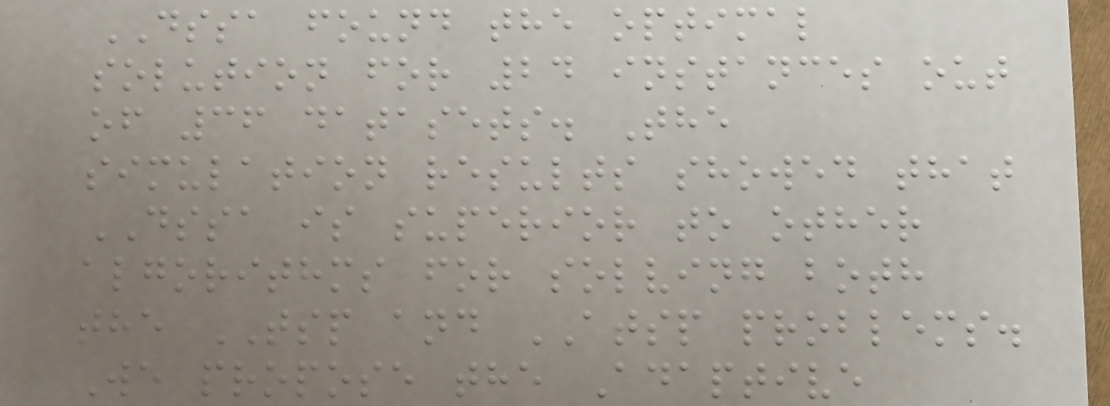DSSA found the optimal
solution for 24 instances out
of 36 datasets. The
simulation results showed that
DSSA is superior to other
algorithms for solving both
the TSP and ATSP problems.
We propose the Adaptive
